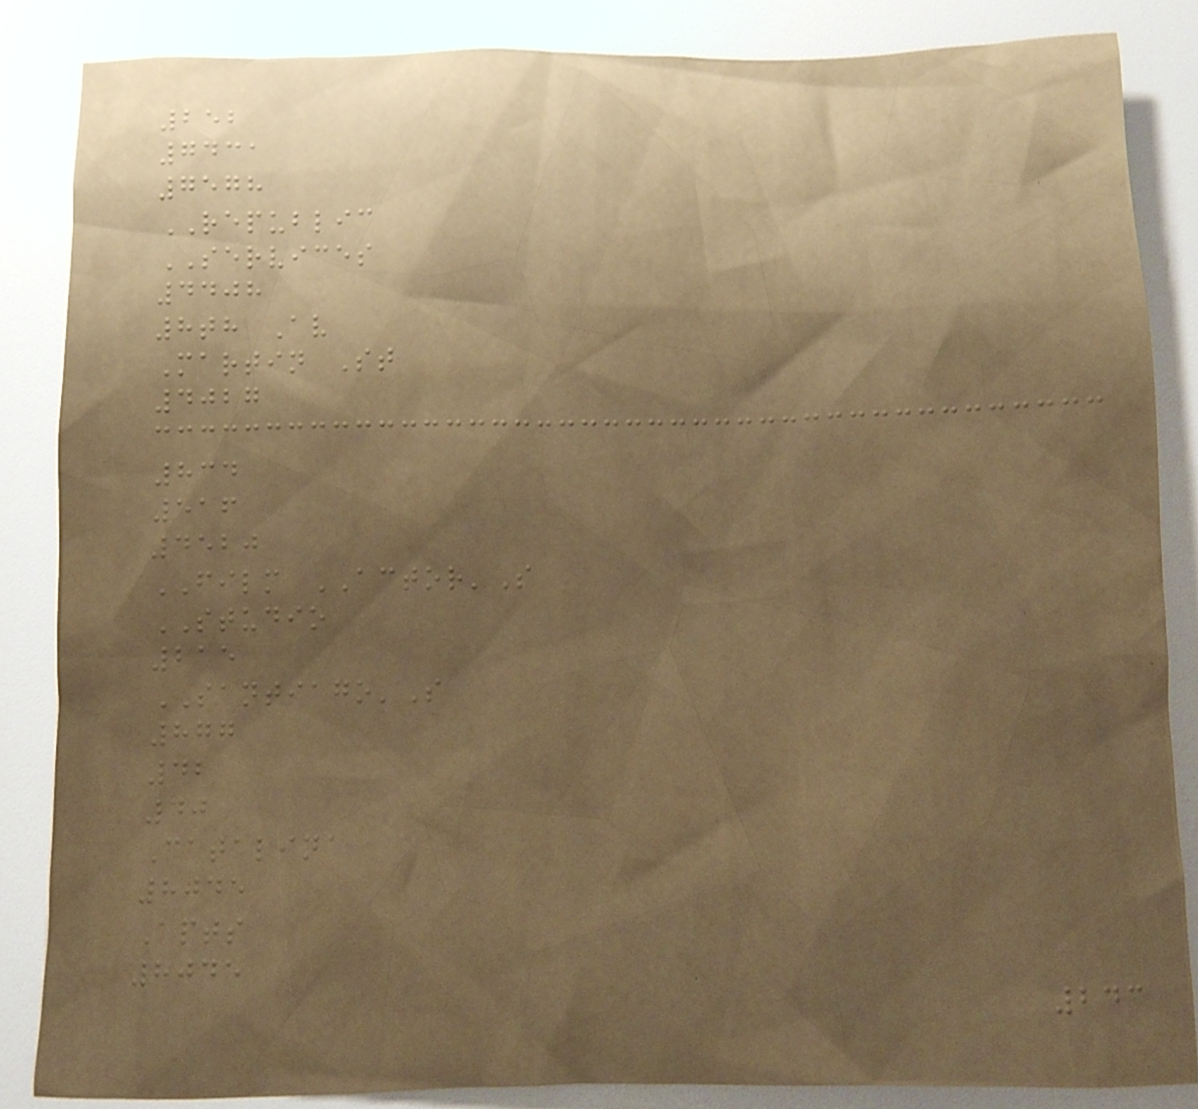252
7431
7578
REPUBLIC
SERVICES
4408
8th Av
Martin St
4027
834
516
4520
FILM ACTOR'S
STUDIO
215
SANTIAGO'S
877
42
40
Catalina
8045
Apts
8045
243
